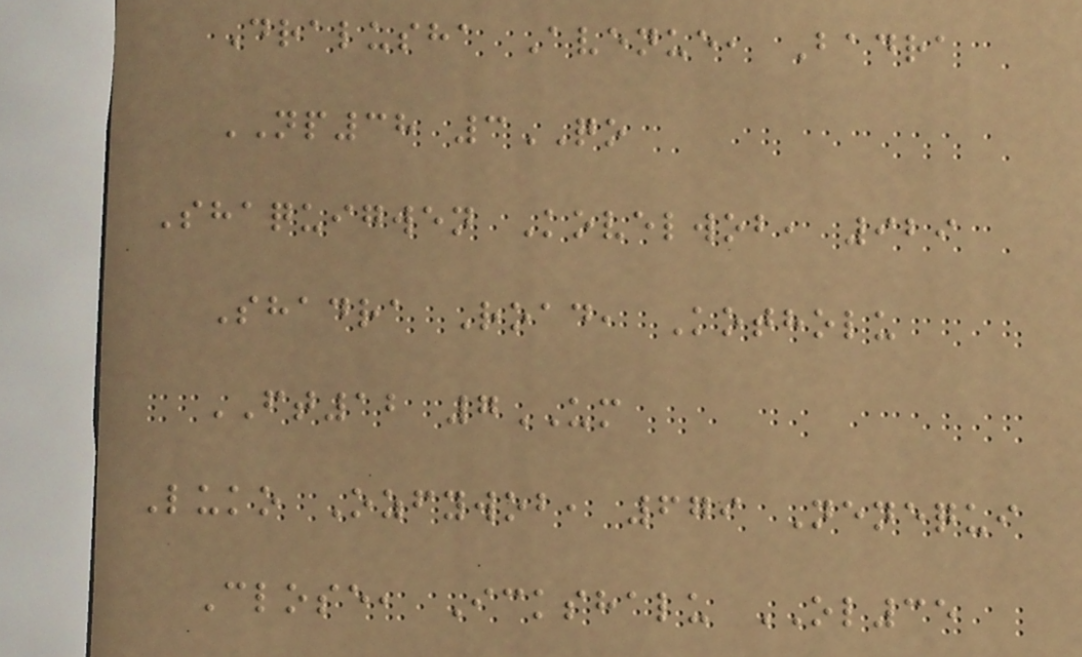Dralusha Avenue, Badra
NP38 3QO
Shaquigwen Kovelwob, 929
Shadra Road, Kotholu
FT12 7UM
Luko Ozfywob, 679 Nenequi
Close, Ickshalu OL35
